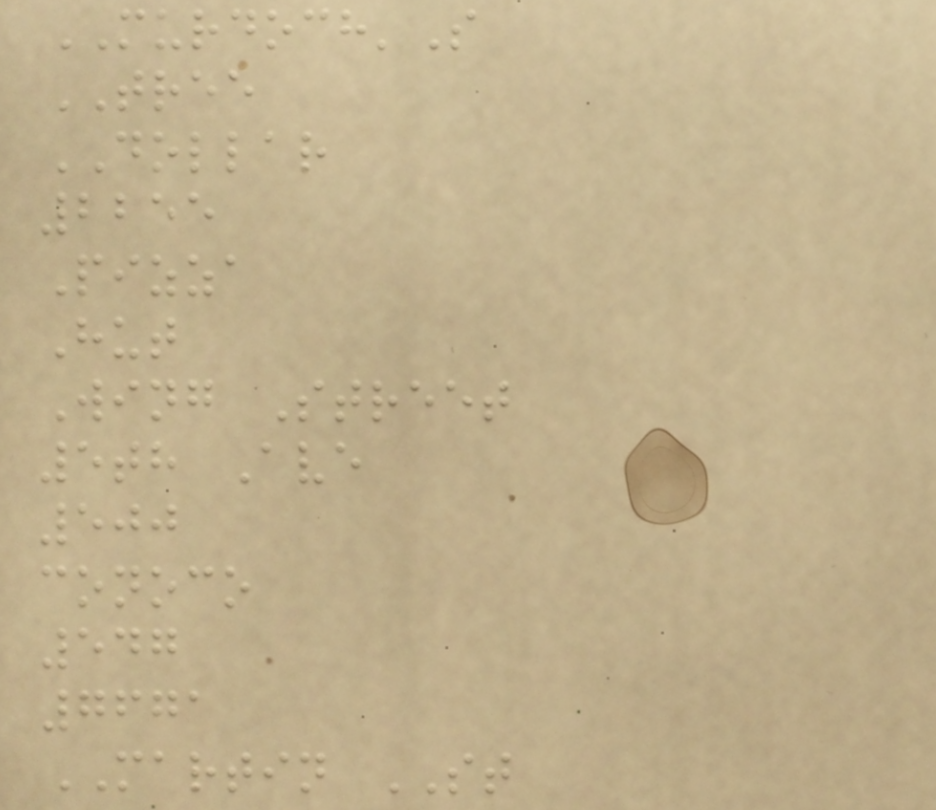MURDOCH'S
TREE
DOLLAR
2255
Pizza
Hut
Wing Street
5th Ave
500
conoco
547
7671
MARTIN ST
